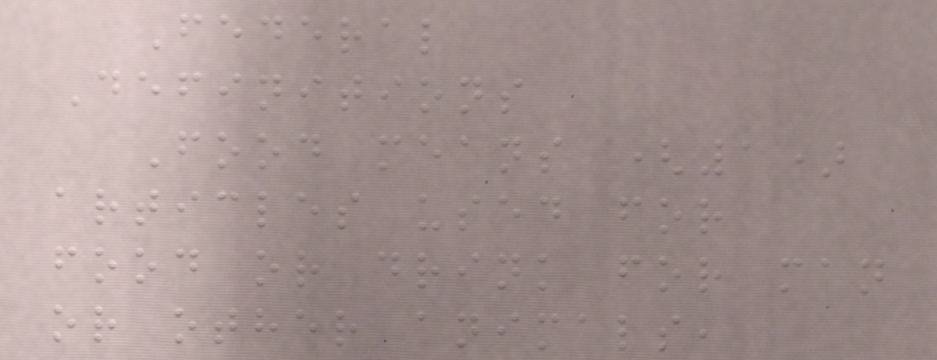Federal
Definitions
Food means (1)
articles used for
food or drink for man
or other animals,
